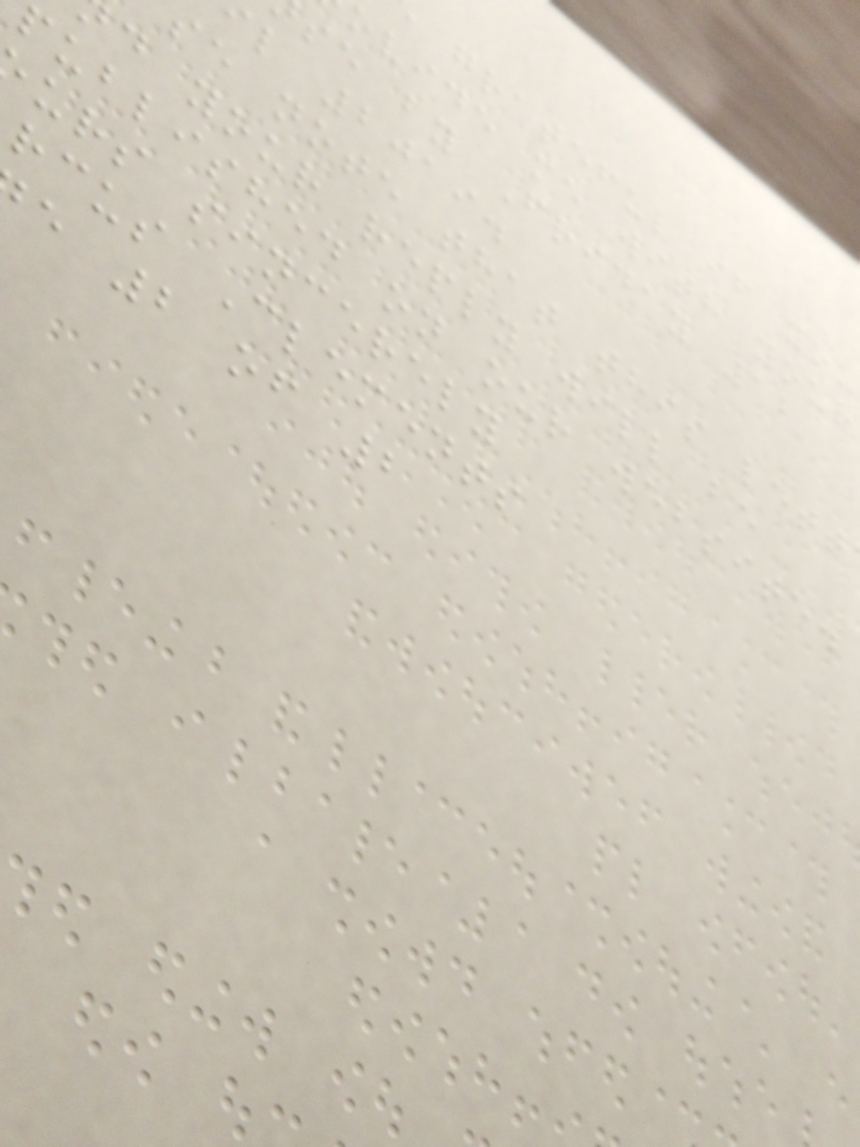grateful if you
ovide me with your
se by Friday 12
l 2019.
se note that this lett
d your reply will be
published on our website.
urs sincerely
rcus Clements
e 2 of 2
